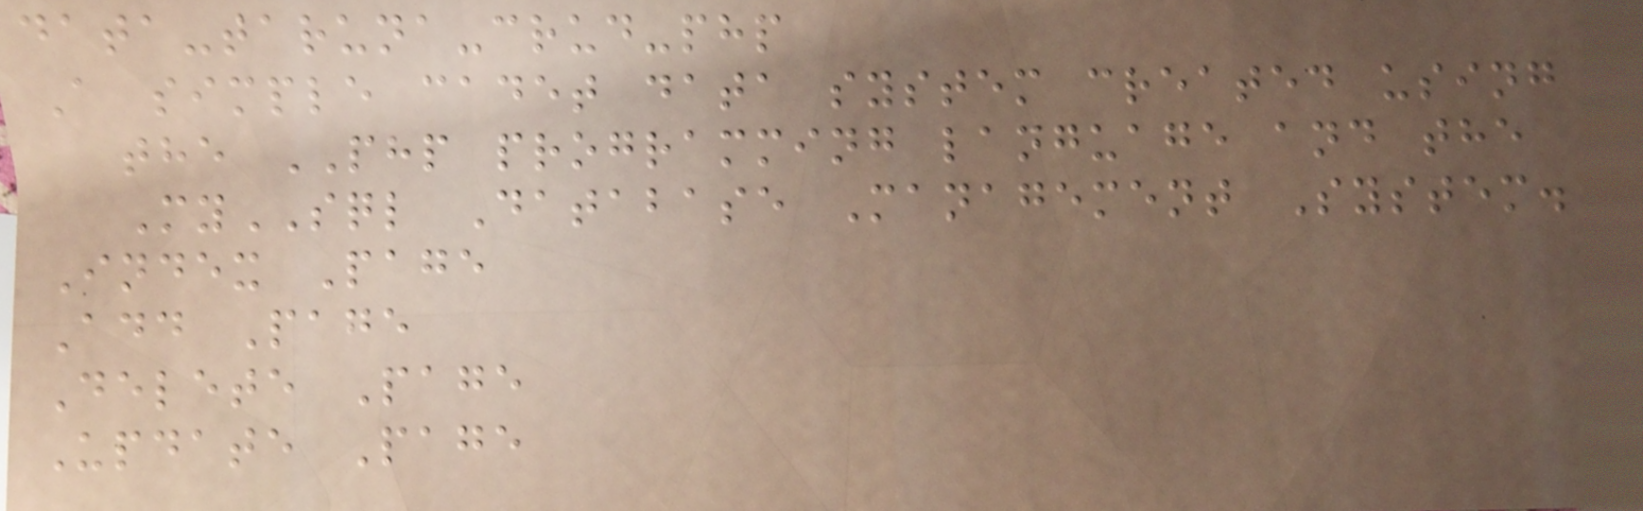data-taruna-crud-php
A simple cadet data system created using
the PHP programming language and the
MySQL Database Management System.
Index Page
Add Page
Delete Page
Update Page
